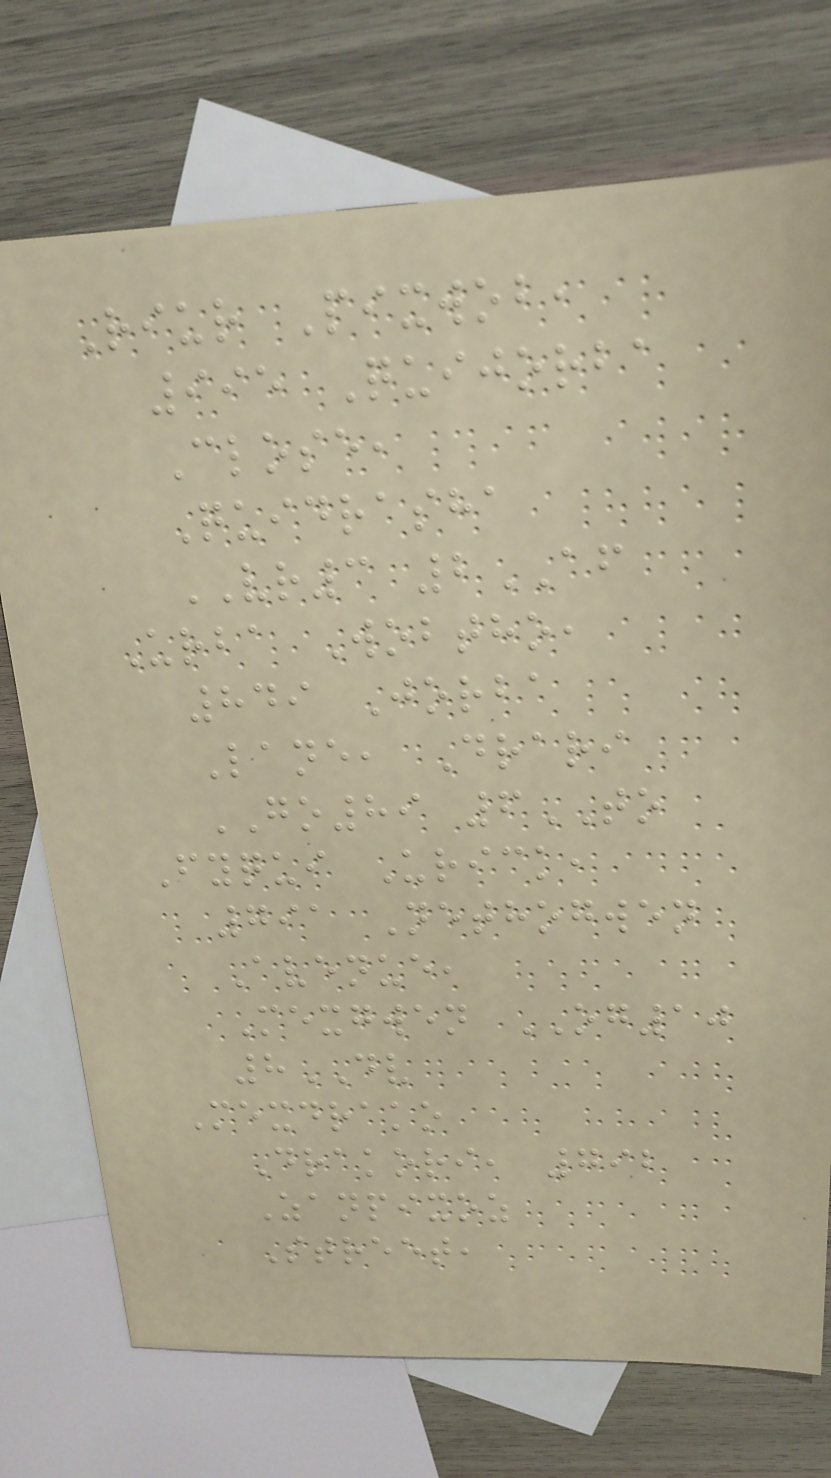Riur Pixwob,
995 Quijorba
Close,
Quidrasha
VR3 2AF
Urba Wobtho,
849 Jorba
Lane, Drari
GO89 6TO
Fyqui Urick,
791 Nethogwen
Avenue,
Mexgwen OG10
8DV
Mexdrako
Drakori, 792
Zanpixoz
Street,
